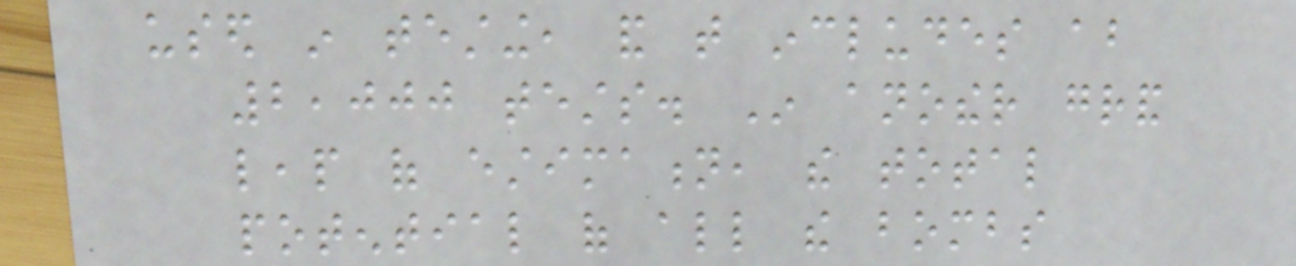used in testing, and that includes about
2,000 tests. In another grand
leap of estimation, the total
potential of all the bombs
